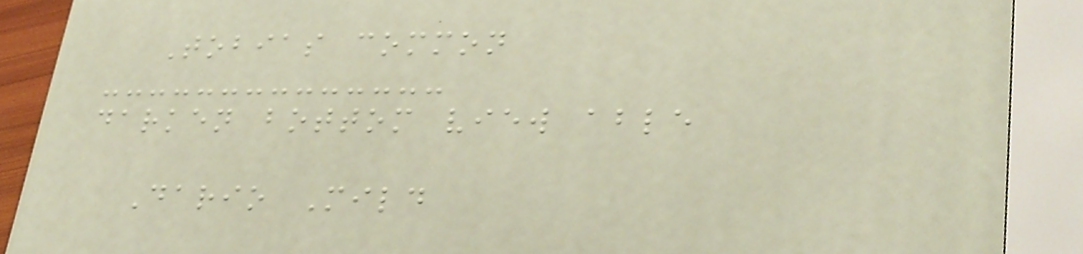Tobias common
darken bottom view able
Dario Mild
